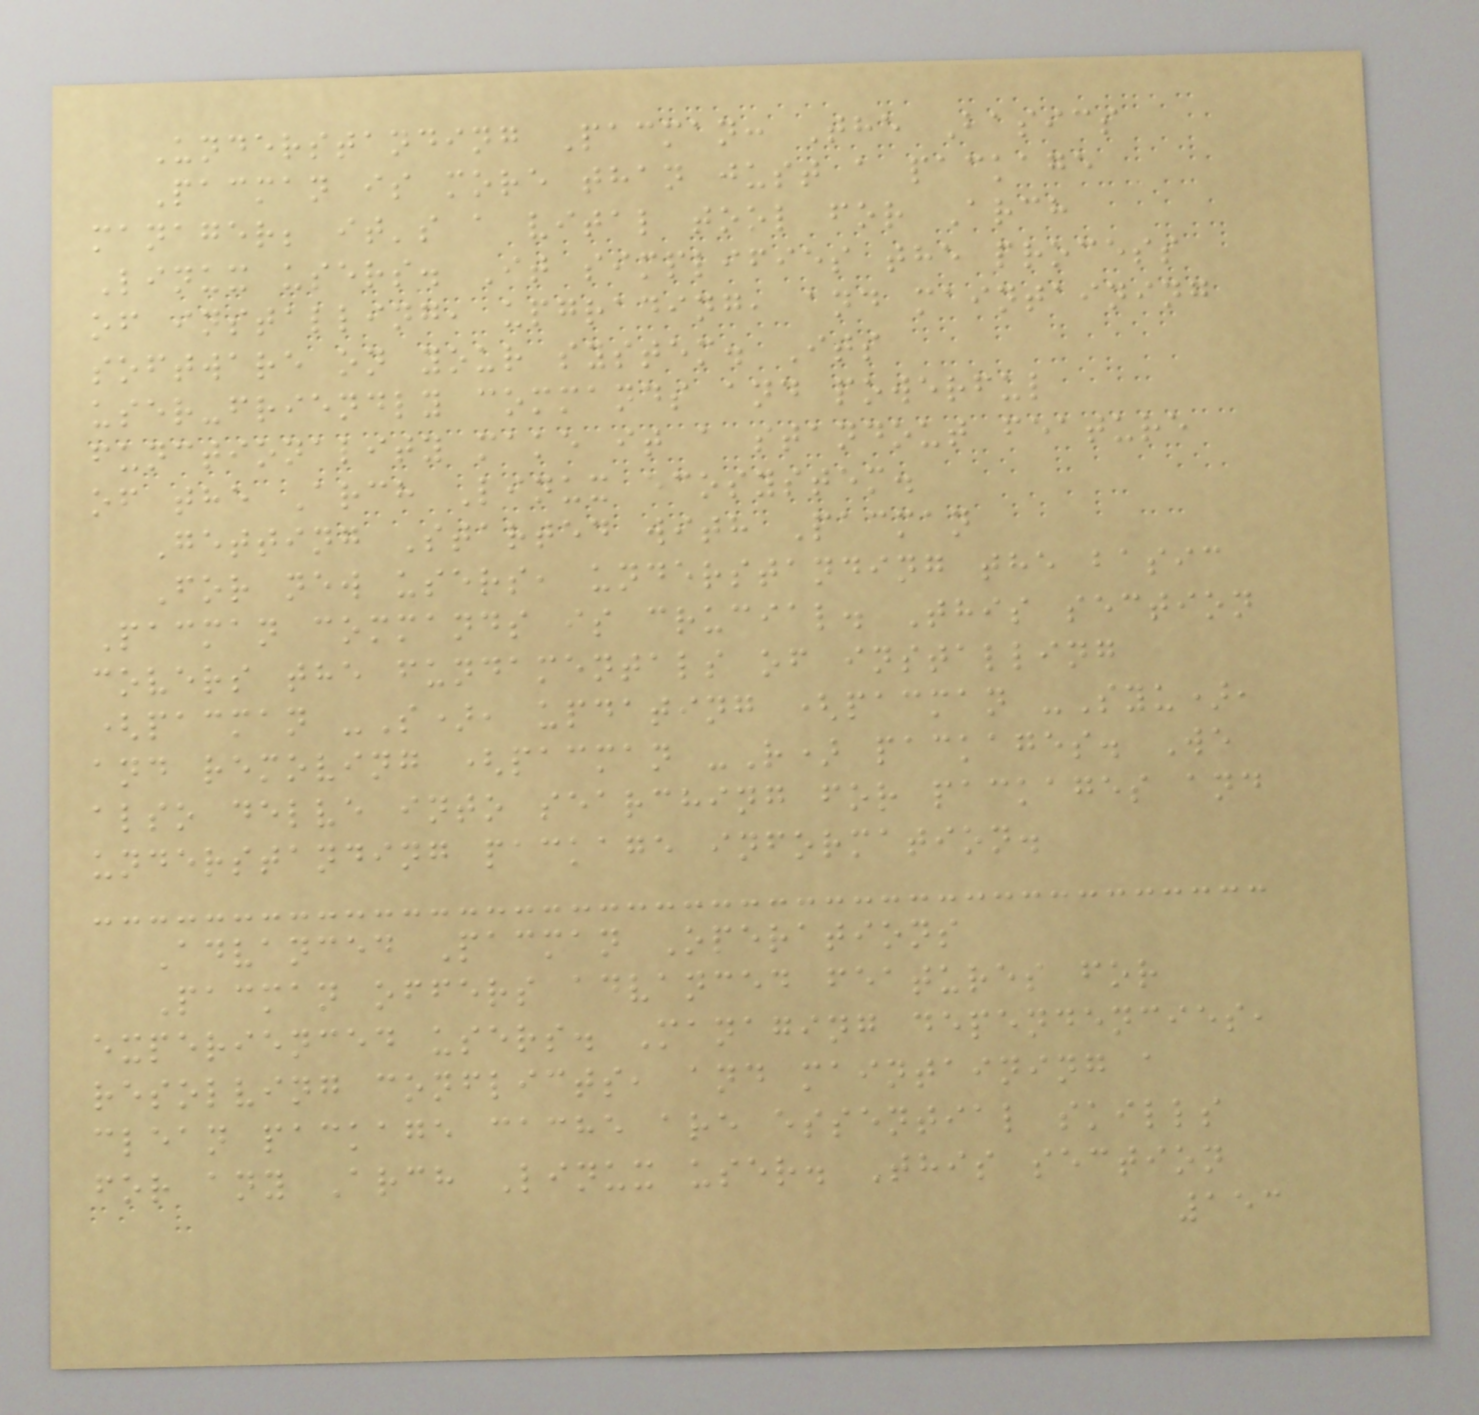Understanding Pacman: The Basics
Pacman is more than just a package
manager; it's a vital tool for Arch
Linux users. It simplifies the process
of installing, upgrading, and maintaining
software on your system. Its
user-friendly commands and powerful
functionality make it a standout feature
of the Arch Linux ecosystem.
Getting Started with Pacman
For new users, understanding the basic
Pacman commands is crucial. This section
covers the fundamentals of installing
(pacman -S), updating (pacman -Syu),
and removing (pacman -R) packages. We
also delve into searching for packages and
understanding package information.
Advanced Pacman Operations
Pacman offers advanced features for
experienced users. Managing dependencies,
resolving conflicts, and maintaining a
clean package cache are essential skills
for any Arch Linux user. This section
153
